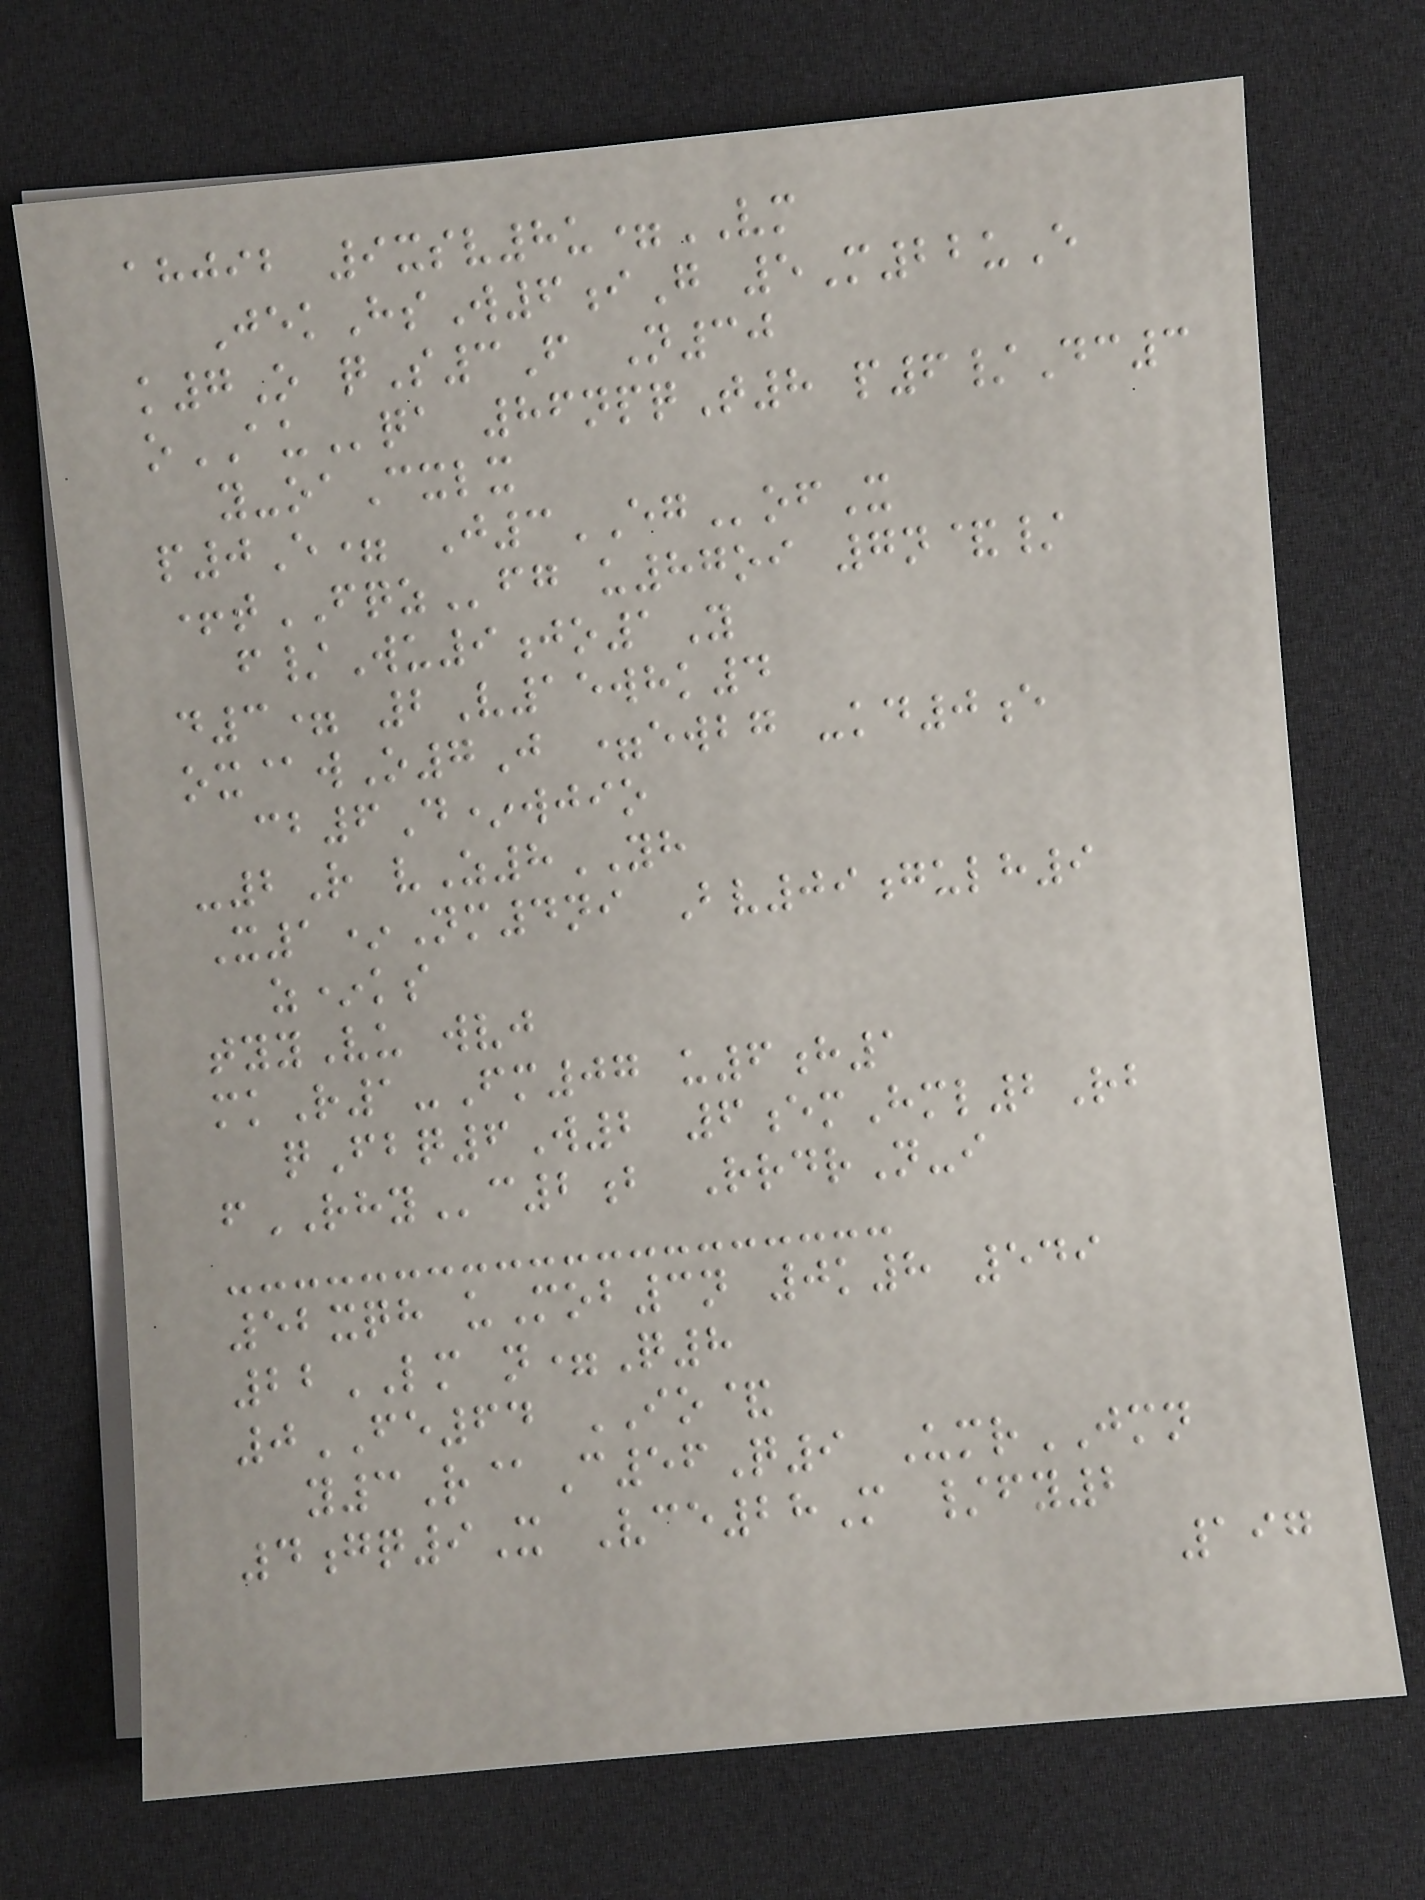ahjib 9xsv8u=VM
JekHsW6iG 5M22uE
k7O qS3F N30
oAUqa 86npqT8 p6/Dc3
y-oaCxlx
p0E= J3EGofX
+tFQZfg u87oi 7n&/
f/Wu9jo1Y
d3= 2V15whk4
ox@wO7J =ewbg -kd0e
cb6D*wjio
-2R vZ8YH
X1*Nm4ni Bv09gulh9
z*ks
tyyVu wvj
mkR1-Fm07 u6h1
qFbq6W2 6emHml2Rb
fRHYc2b RrdrN-i
52xqh uMob3n 0k8 549
22LM n=Q8
0FE64 IO&
y3R@C56Q9 UmrJMN
4gq9X Vce28M /fy2
197
